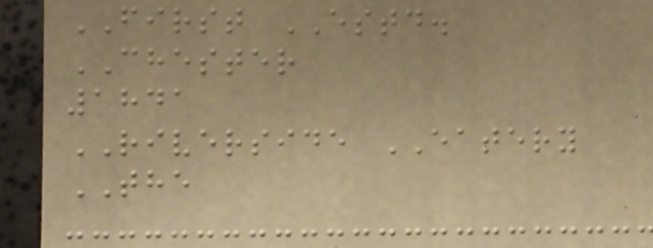FIRST ESTD.
CHESTER
1841
RIVERSIDE EATERY
THE
